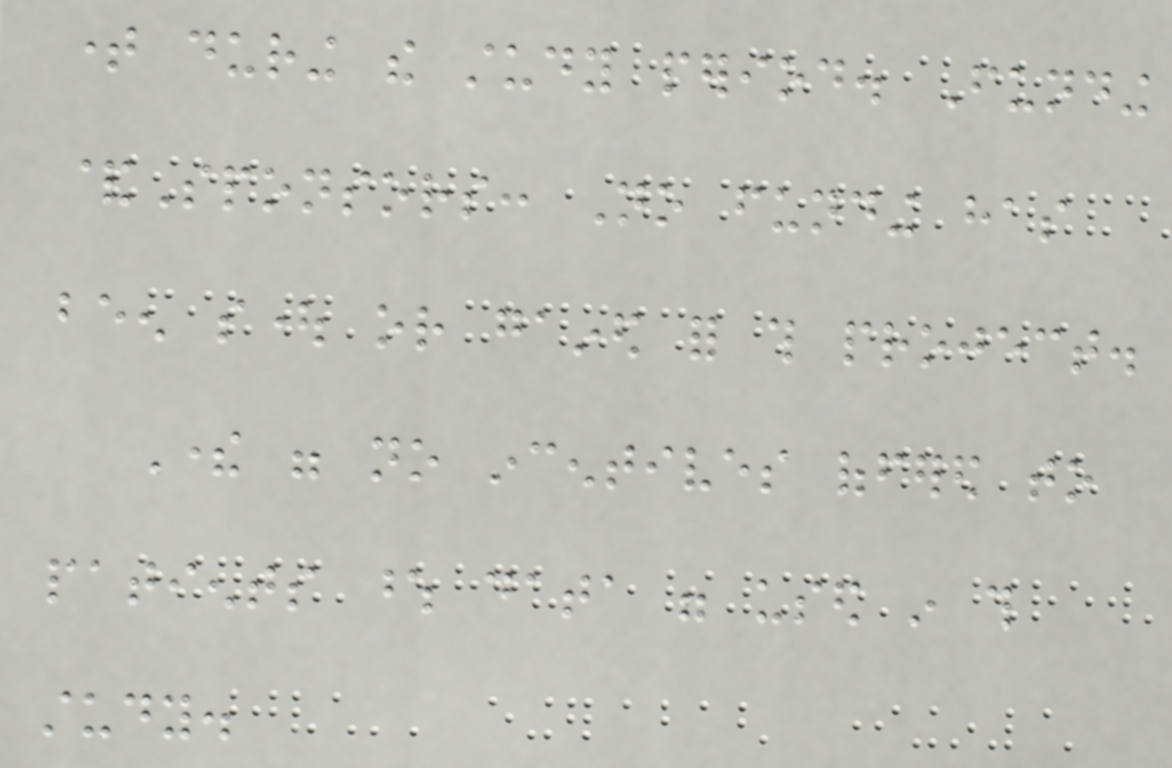time during the study period. Funding
&Sponsors: No funding has
been sought or gained for this project.
There were no incentives offered to
patients whose data were used in this
study.
